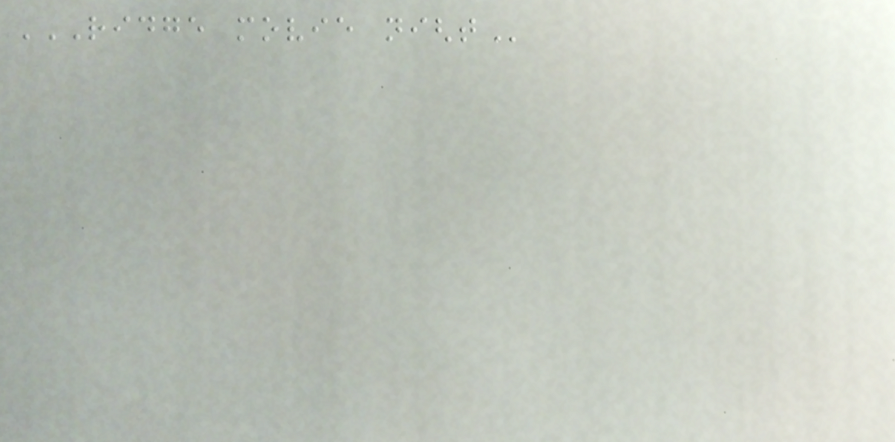RIDGE MOVIE NIGHT
